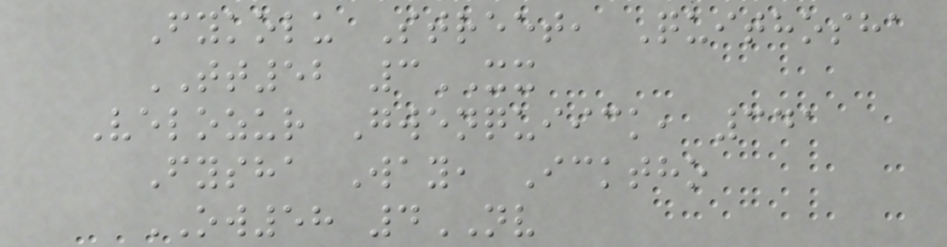Fykolu Street, Quithosha
TT52 3XX
Velozur Gwenquiick, 341
Fysha Way, Icktho
OW58 4NV
